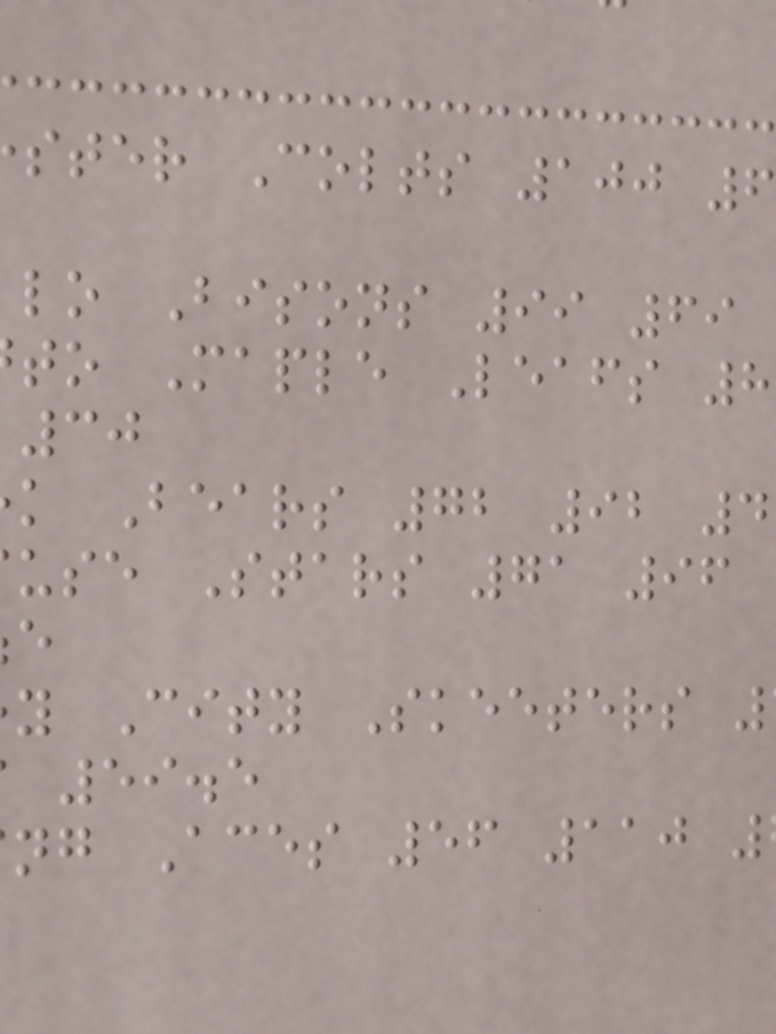ster Colts 100 6
lo Bisons 99 69
to Maple Leafs 8
k Bears 72 92 4
use Stars 71 96
y City Skeeters
59.5
ng Aces 56 110
